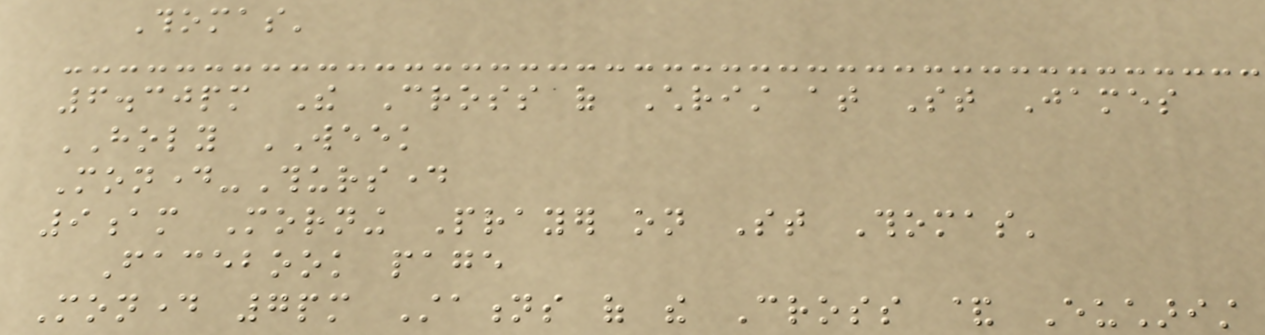Thomas'
6.30pm The Cross of Christ at St James
HOLY WEEK
Monday-Thursday
9am Morning Prayer on St Thomas'
Facebook page
Monday 7pm Stations of the Cross & Eucharist
